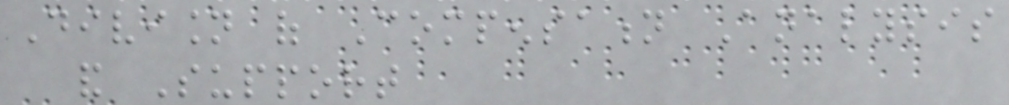Division of Compensation Analysis
and Support
